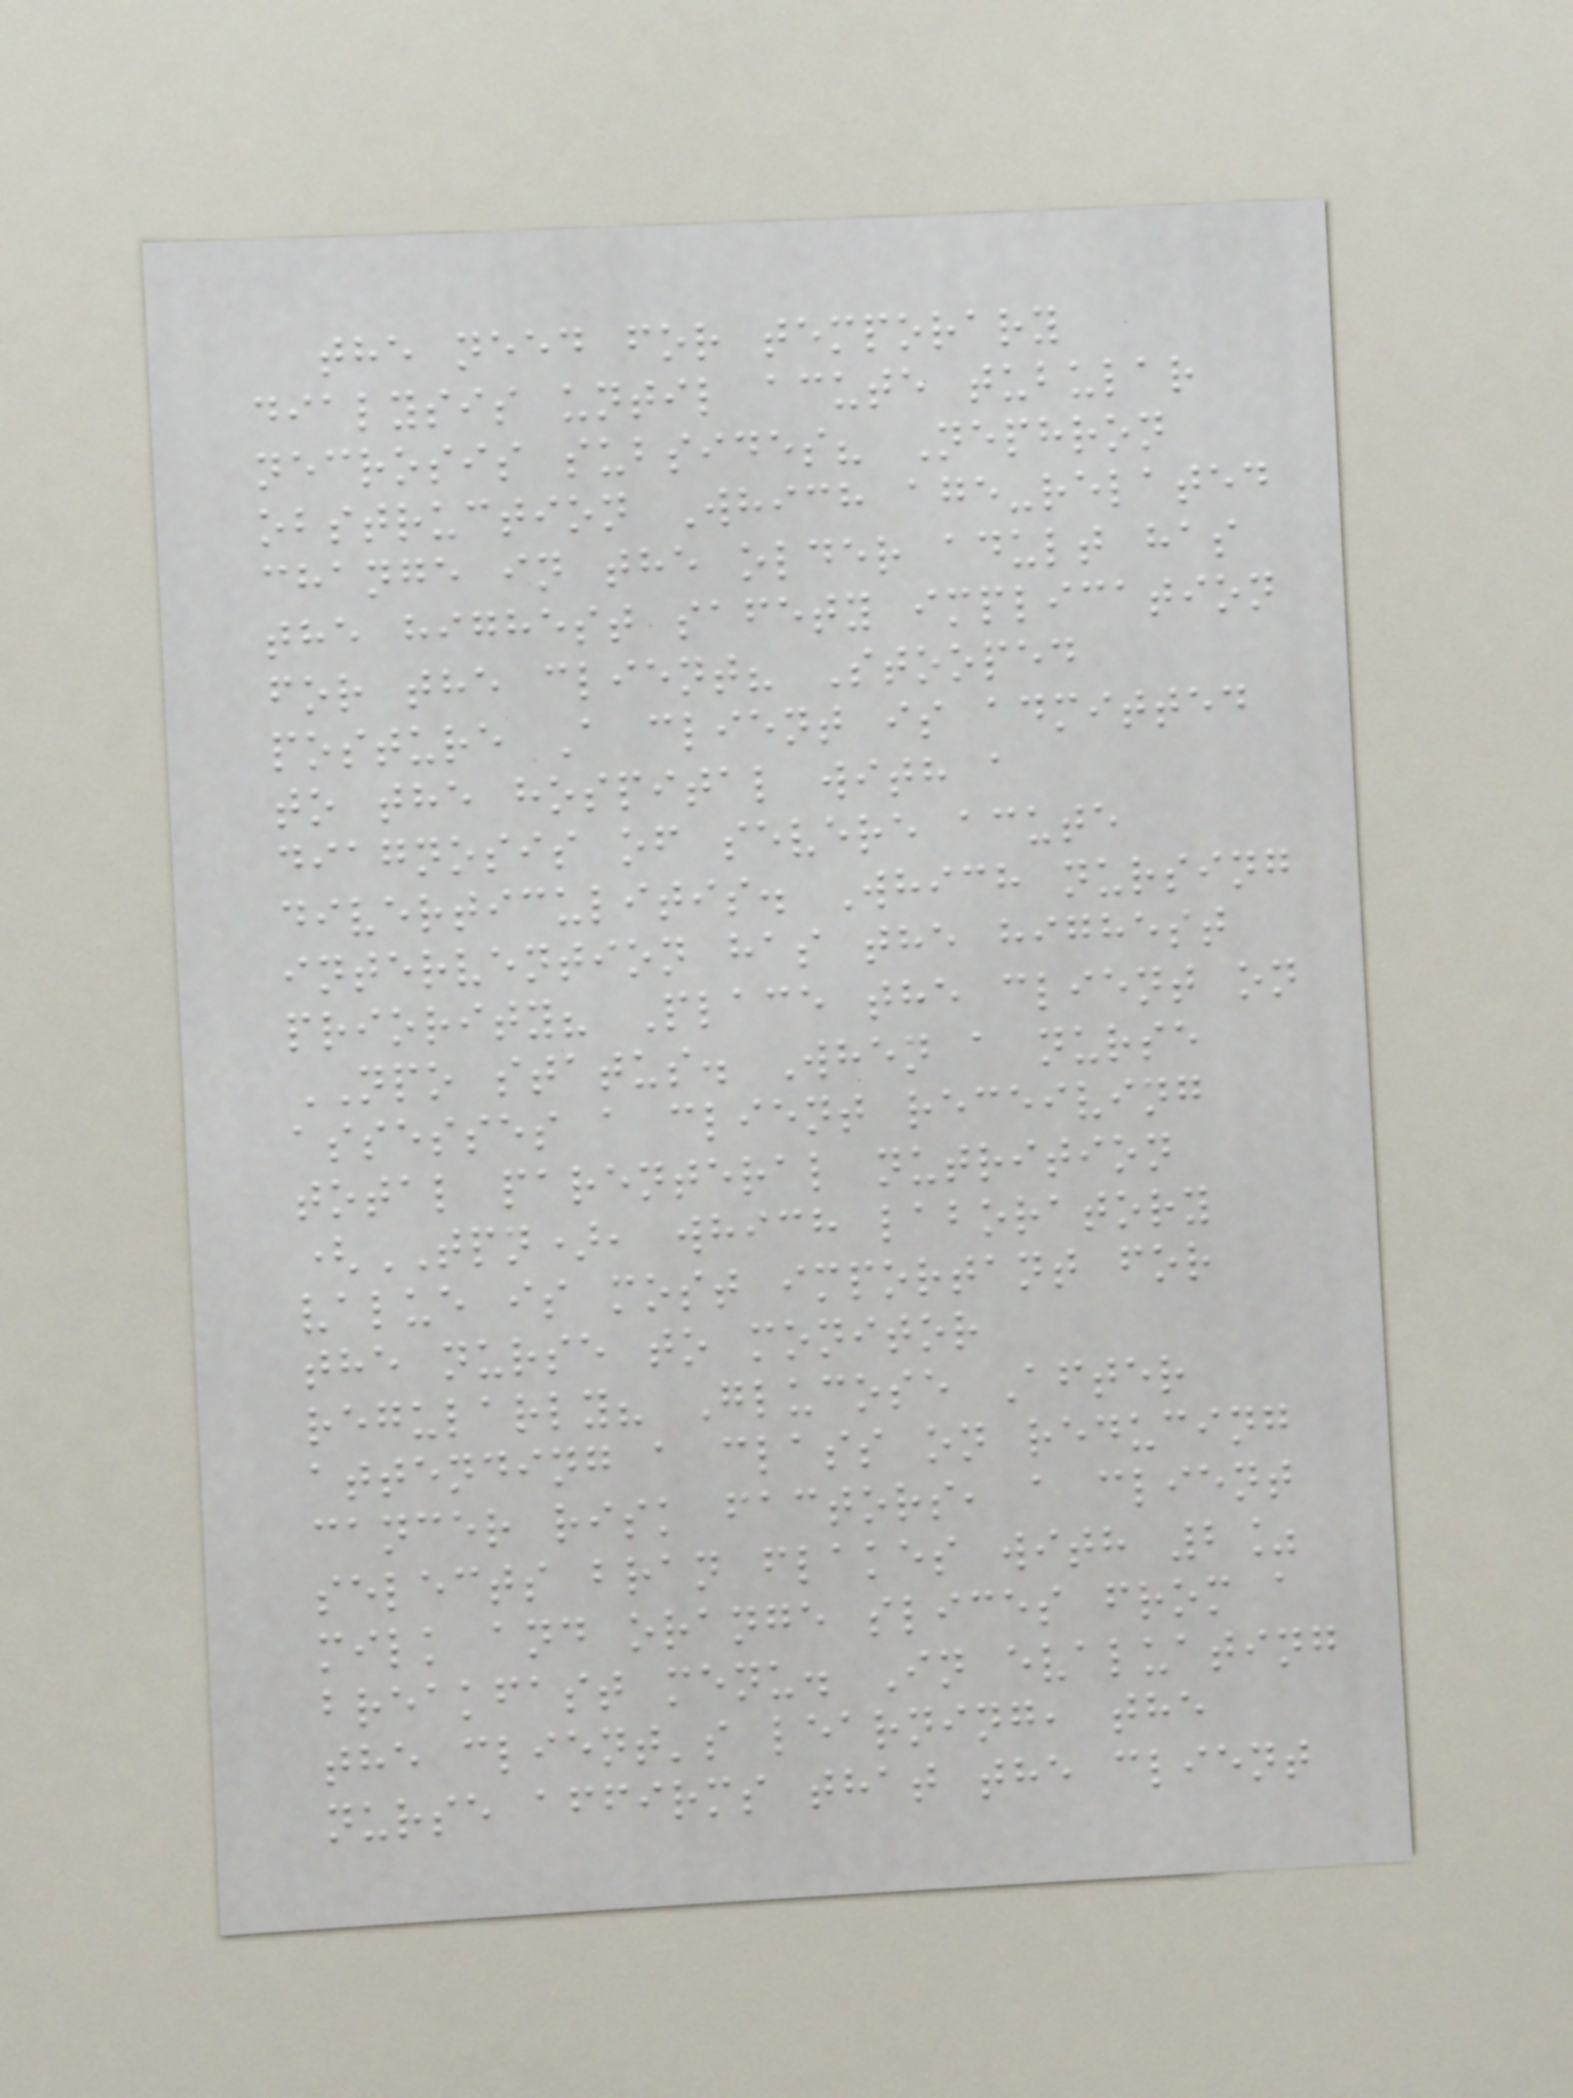the need for temporary
dialysis until acute tubular
necrosis subsides? Nephron
obstruction Which age-related
change in the older adult has
the highest safety implication
for the client? Stooped
posture A client is admitted
to the hospital with a
diagnosis of severe acute
diverticulitis. Which nursing
intervention has the highest
priority? Place the client on
NPO status. When a nurse
assesses a client receiving
total parenteral nutrition
(TPN), which laboratory
value is most important for
the nurse to monitor
regularly? Glucose After
attending a class on reducing
cancer risk factors, a client
selects bran flakes with 2%
milk and orange slices from a
breakfast menu. In evaluating
the client's learning, the
nurse affirms that the client
